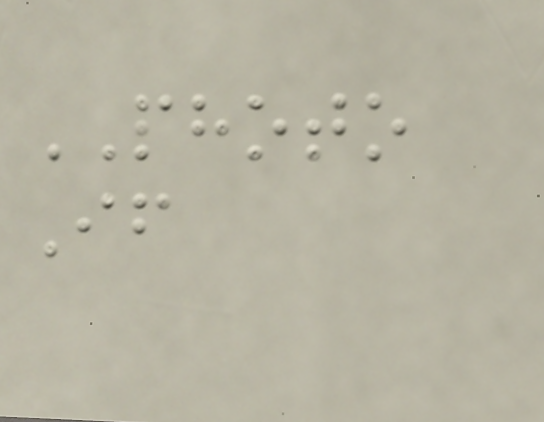PHOTO
If
